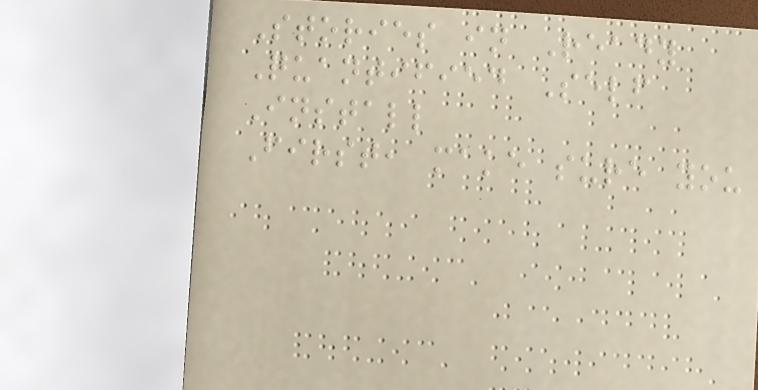Stories in Ready
Quantified Self
Install
First, make sure you
